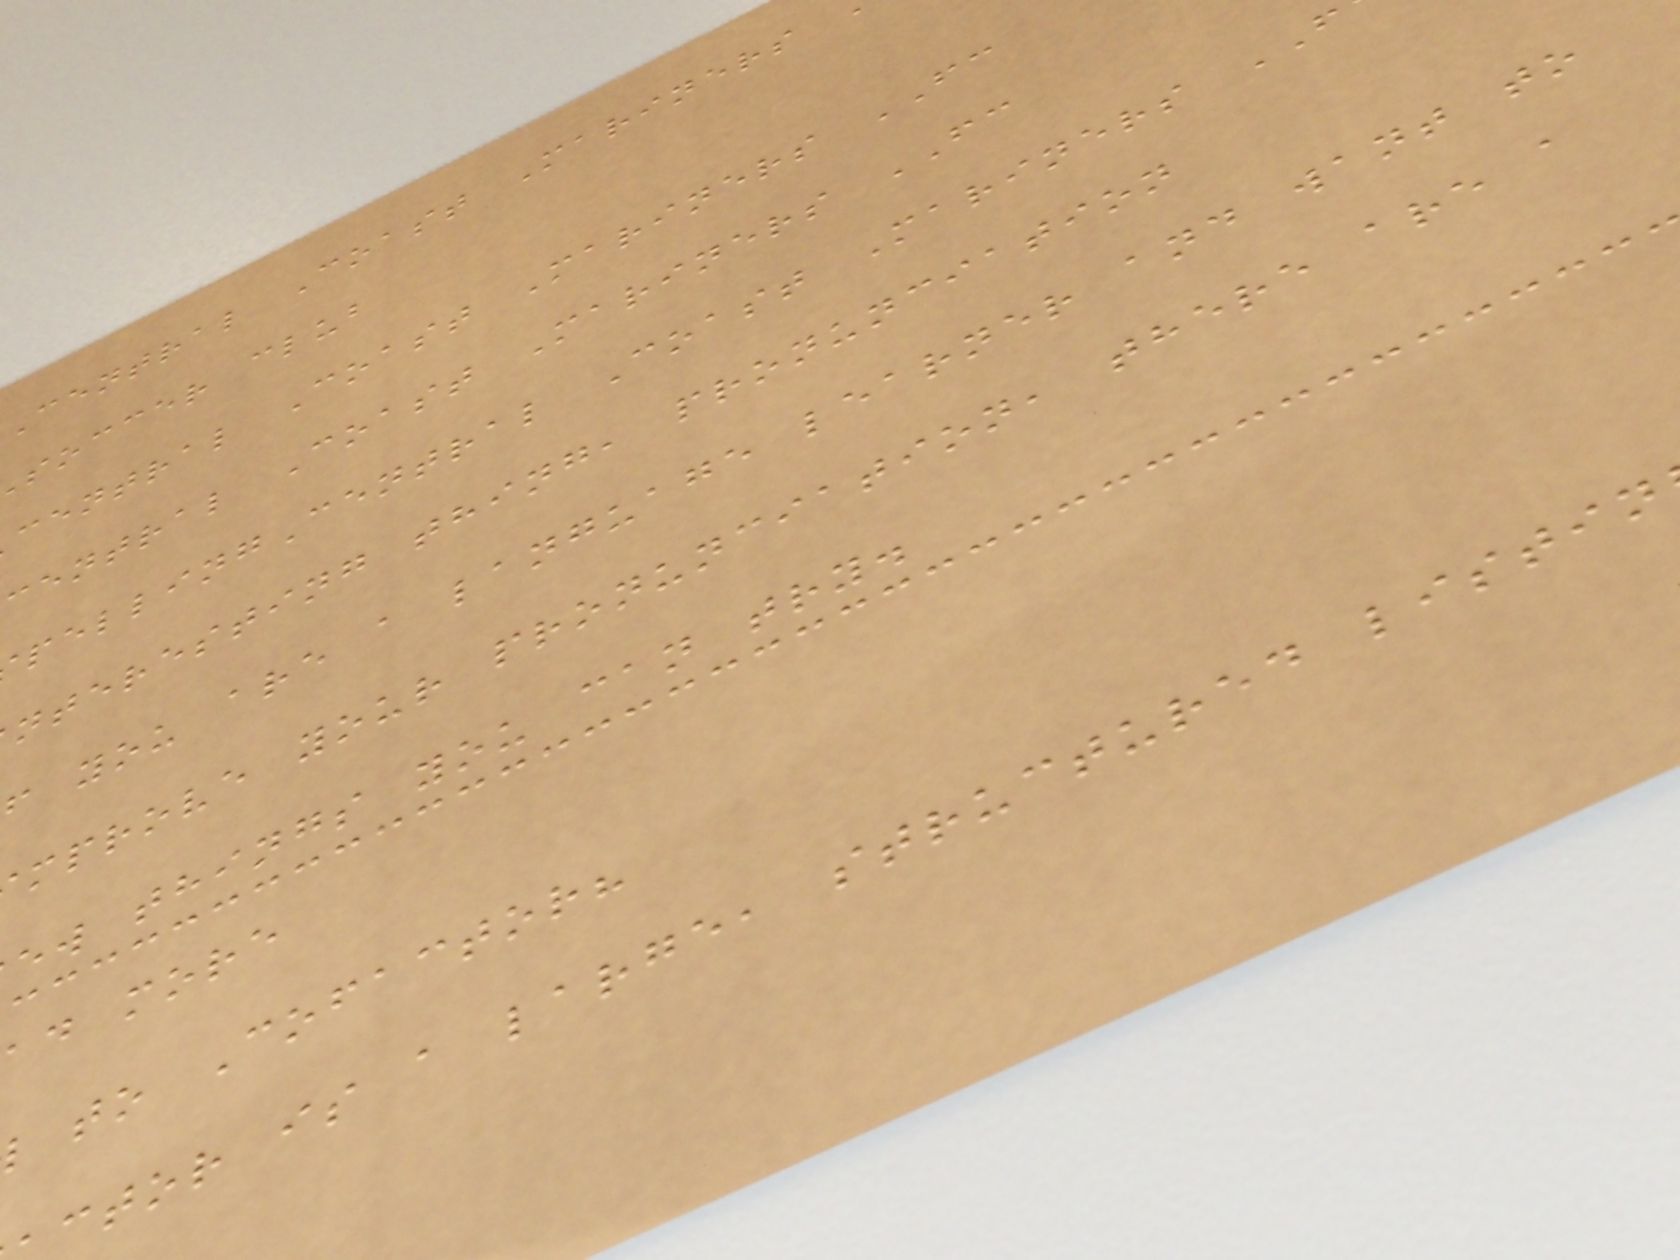Central Coast Mariners
soccer club
central Coast Mariners FC
central Coast Mariners FC
pellingCentral Coast Mariners
nteresting thing, pronunciation
f you are a language learner and want to
mprove your pronunciation, there are a
ew things you can try.
ad more
to Cofactor?
ctor is a large, structured listin
